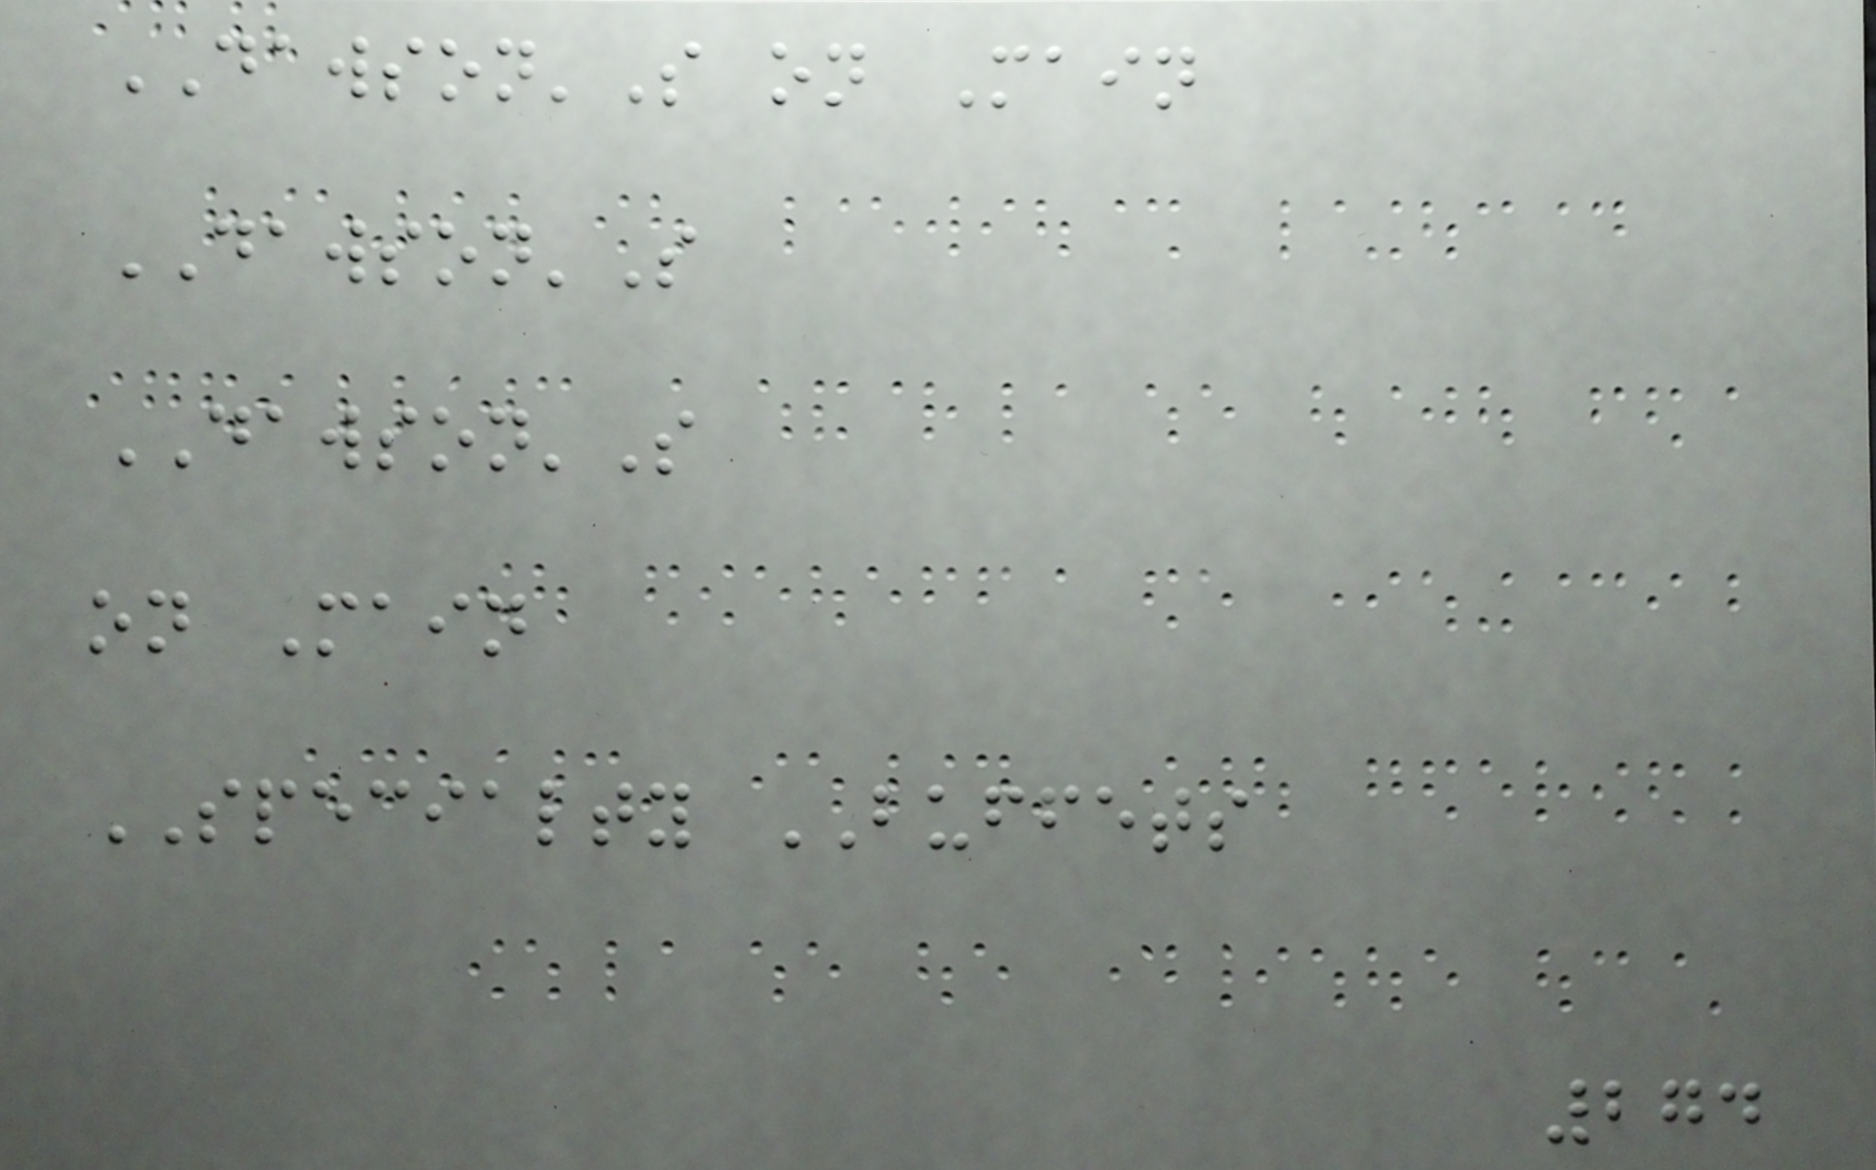DAWSON'S on Main
DAWSON'S
DAWSON'S
on Main
SPECIALTY BUFFETS
274
